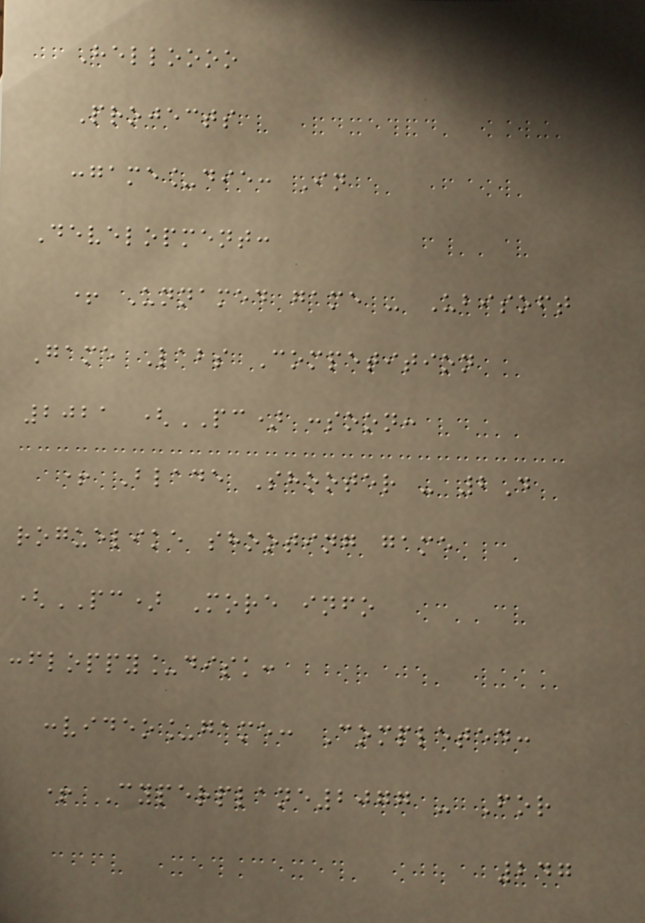Helloooo
Projects
:game_die: In
Development:
+ Unnamed game - Ubisoft
Game Labs Competition
2021 (PC) :soon:
+ Blade Shooter - 2D
roguelike shooting game
(PC) More info
:floppy_disk:
:video_game: Completed:
+ Cyperplane2077 - For
247
